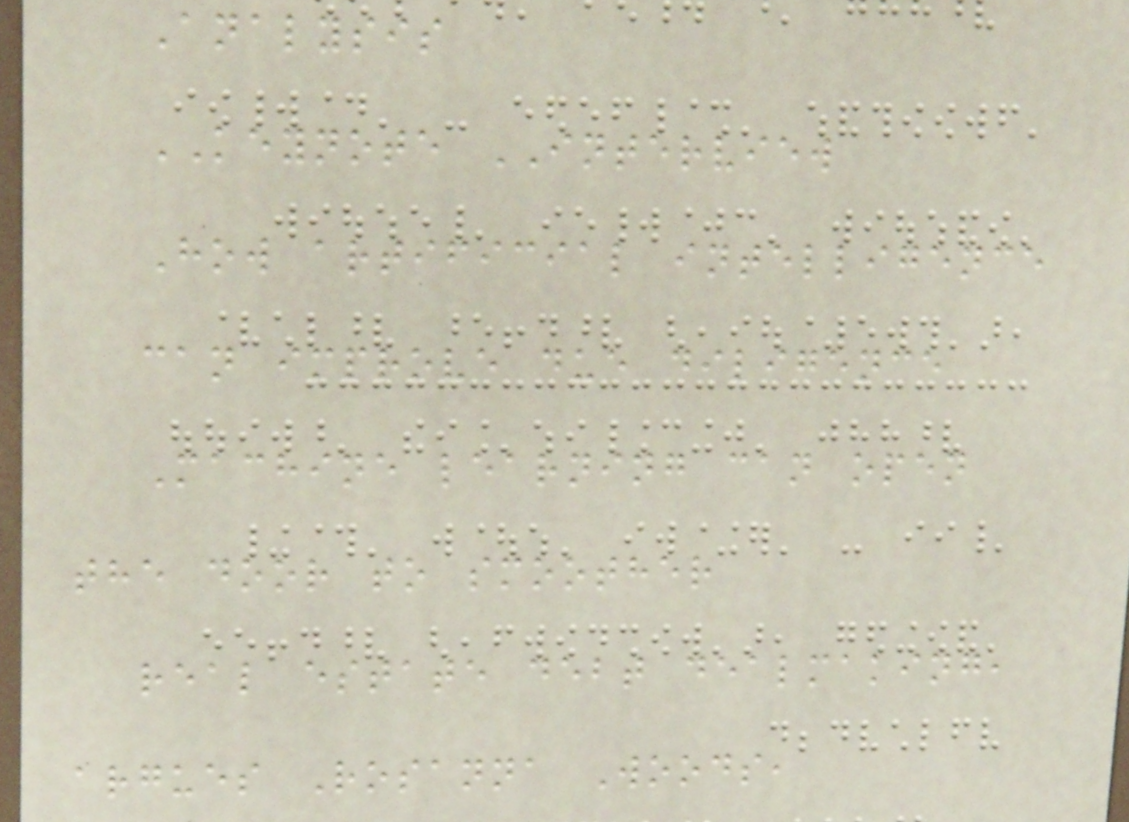Analysis
KEYNOTE INTERVIEW
How artificial intelligence
can improve due diligence
Machine learning can open
the door to smoother
real estate debt dealmaking,
argues Rosanna Woods,
